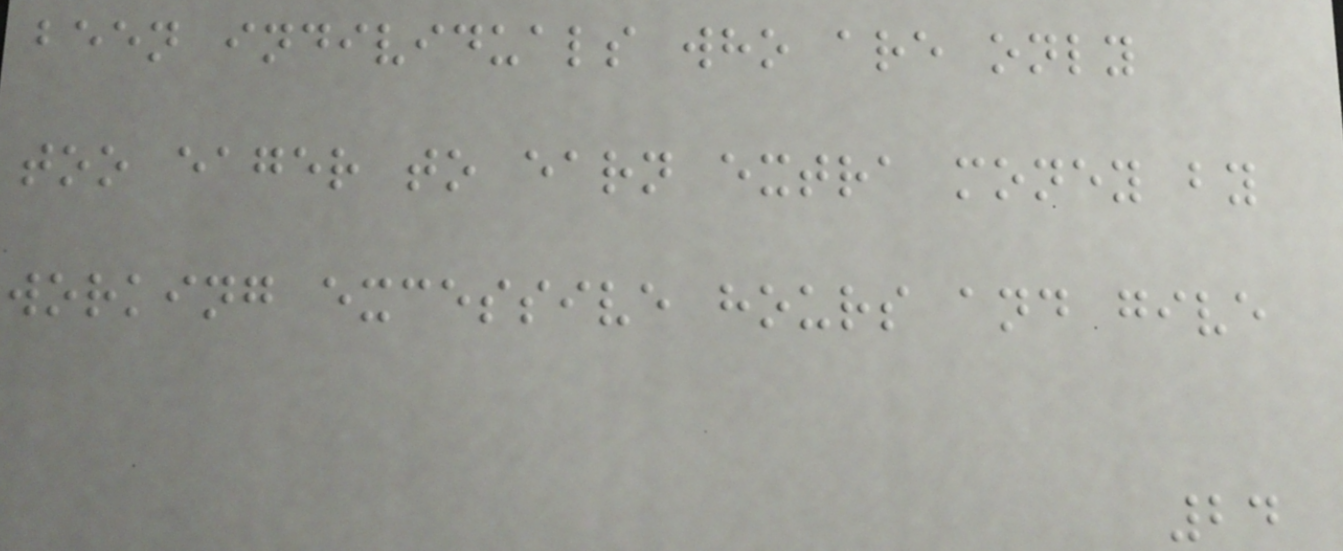been individuals who are only
too eager to earn extra money by
working excessive hours and give
24
